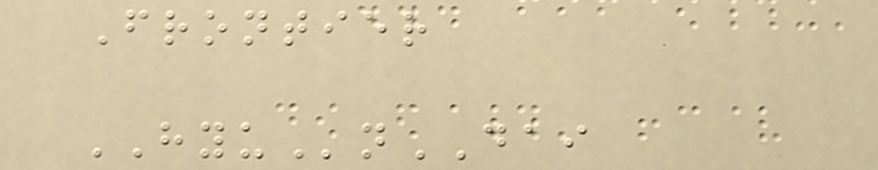Frontier
HYUnDAI
